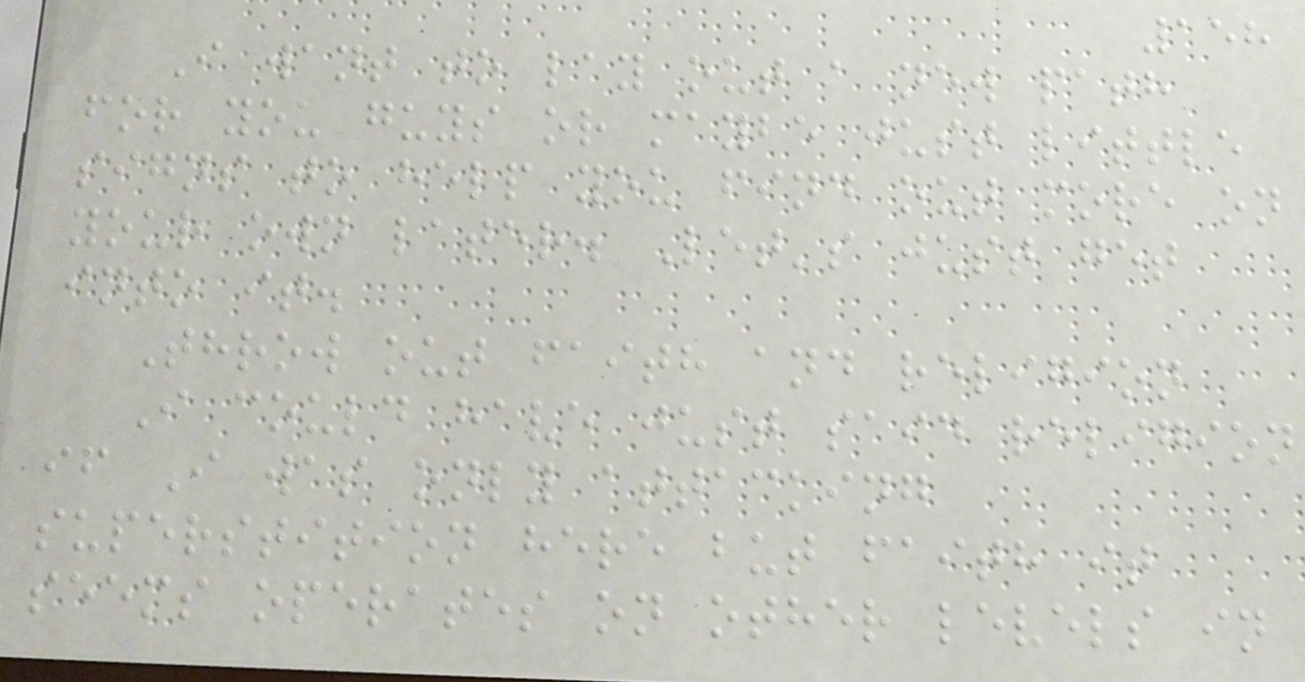158
I want to lay out a new path
for you guys or maybe just little
signs to help you find out more on
your own later. Let's just get
into it.
Throw out faith and religion
I could have just said religion
if I was only attacking
superstition here but faith it
seems operates on other levels in
